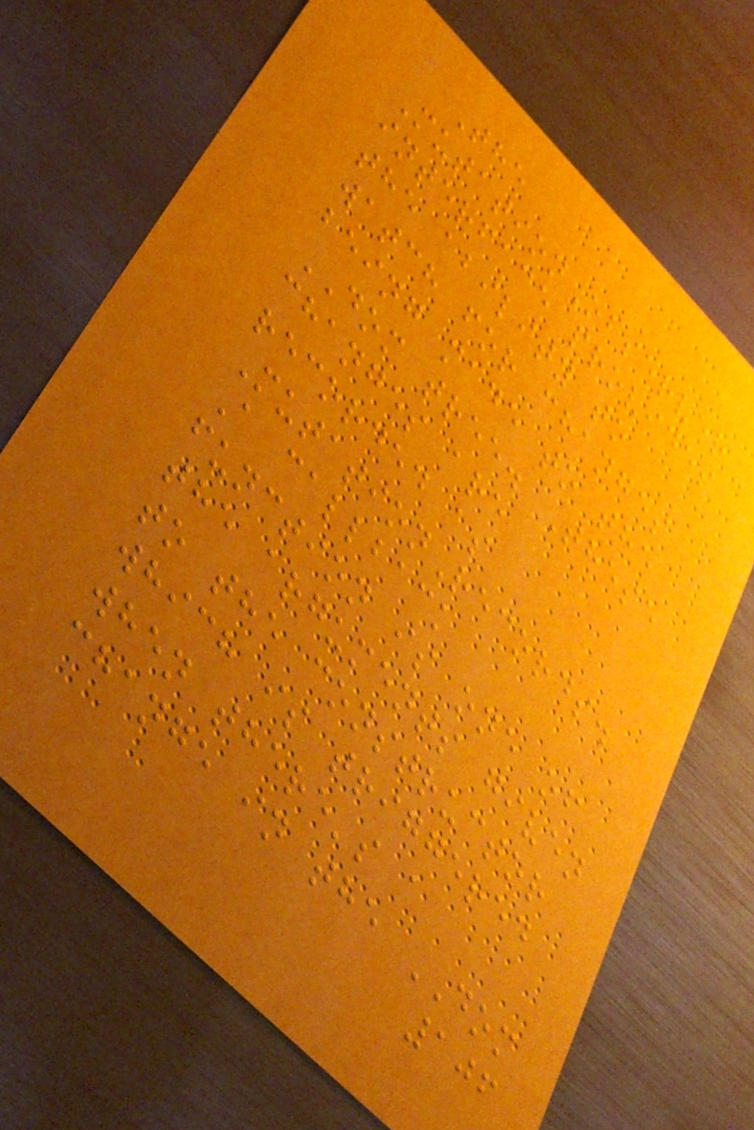The
MutationObserver
interface provides
the ability to
watch for changes
being made to the
DOM tree. These
changes are
recorded as
MutationRecords.
A callback
function is one of
the arguments given
to the constructor
which is triggered
when there's a
change in the DOM
106
